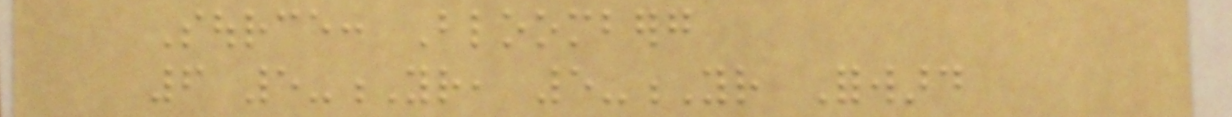Source: Bloomberg
6 5-Yr, 5-Yr Forward
